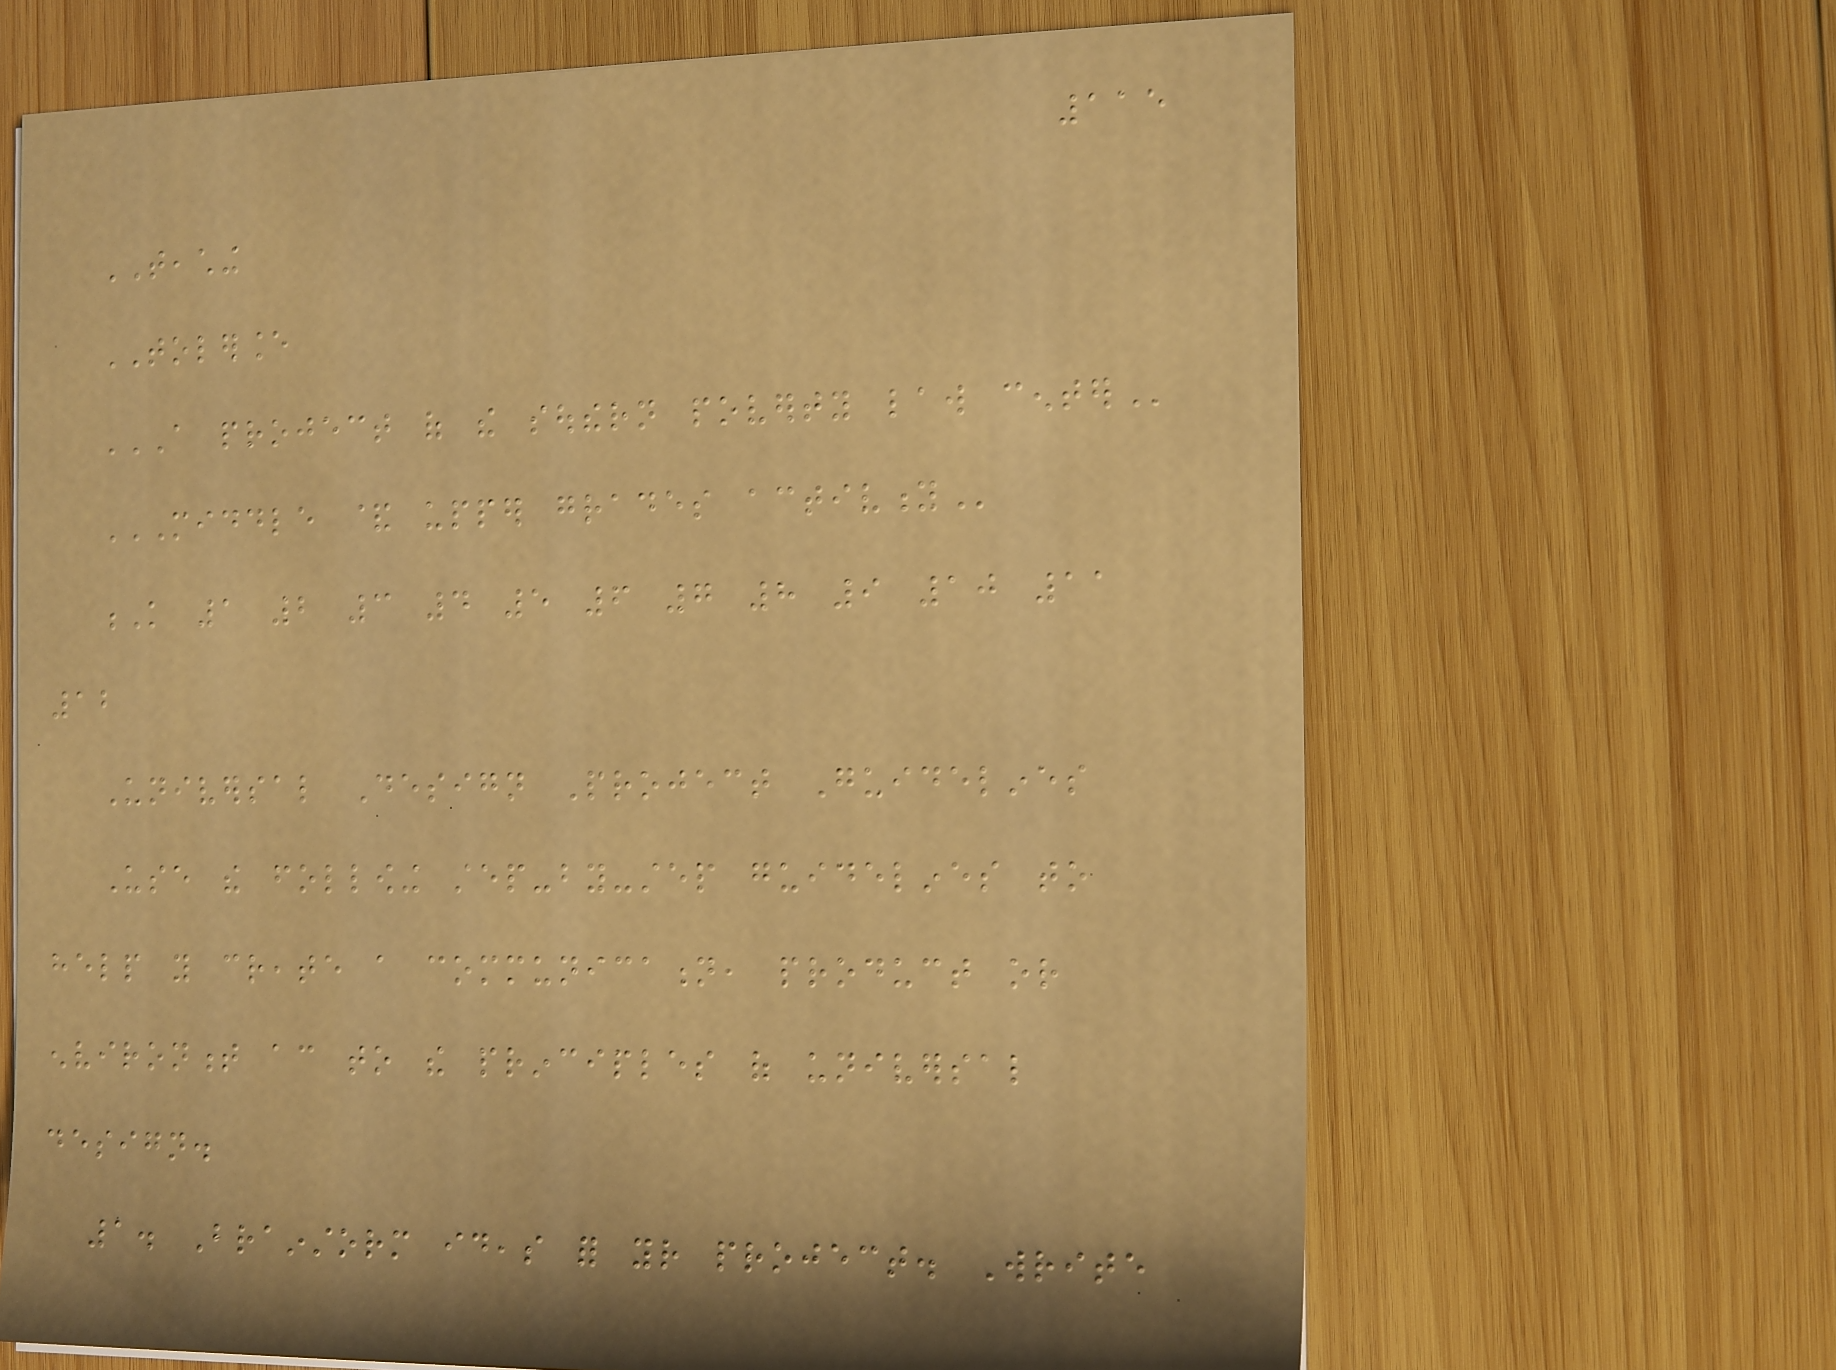115
TEACHING
TOLERANCE
A PROJECT OF THE SOUTHERN POVERTY LAW CENTER
MIDDLE & UPPER GRADES ACTIVITY
K 1 2 3 4 5 6 7 8 9 10 11
12
Universal Design Project Guidelines
Use the following step-by-step guidelines to
help you create a communication, product or
environment according to the principles of universal
design.
1. Brainstorm ideas for your project. Write
